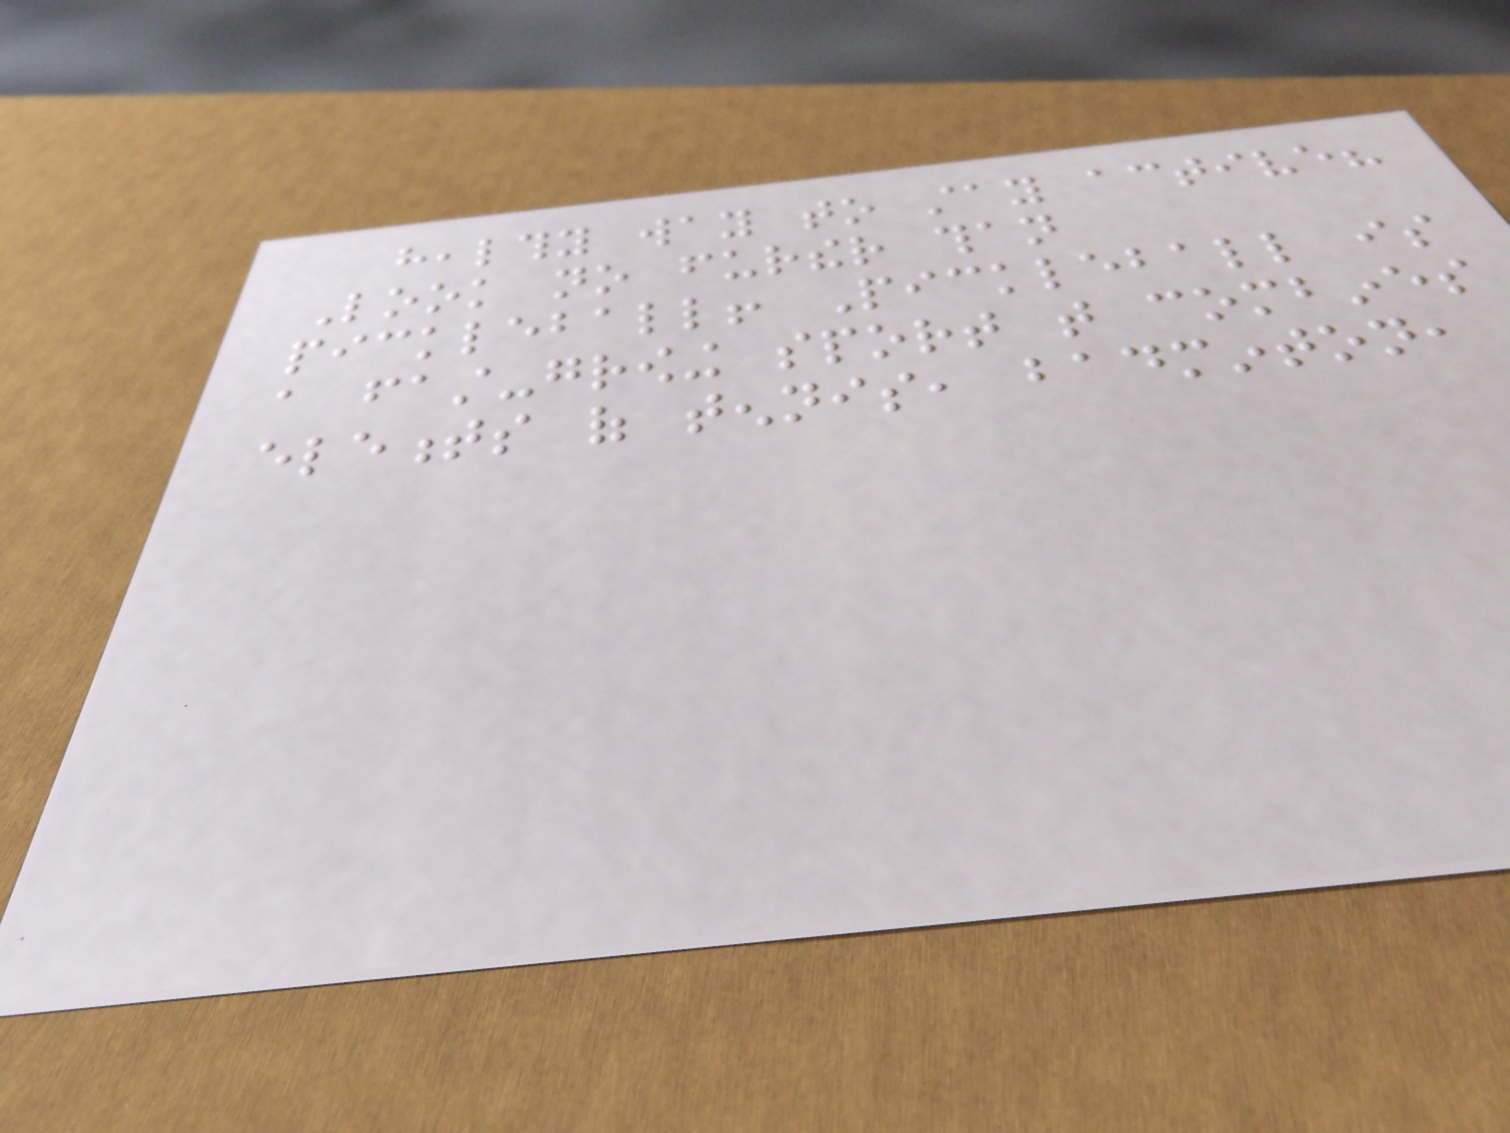healthy way to stay active?
Look no further than
pickleball! Pickleball is
a fast-growing sport that combines
elements of tennis, badminton,
